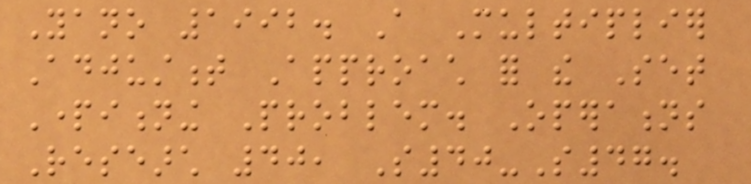Yano 1992. A Multiplier
Adjustment Approach for the Set
Partitioning Problem. Operations
Research 40, S40-S47.
